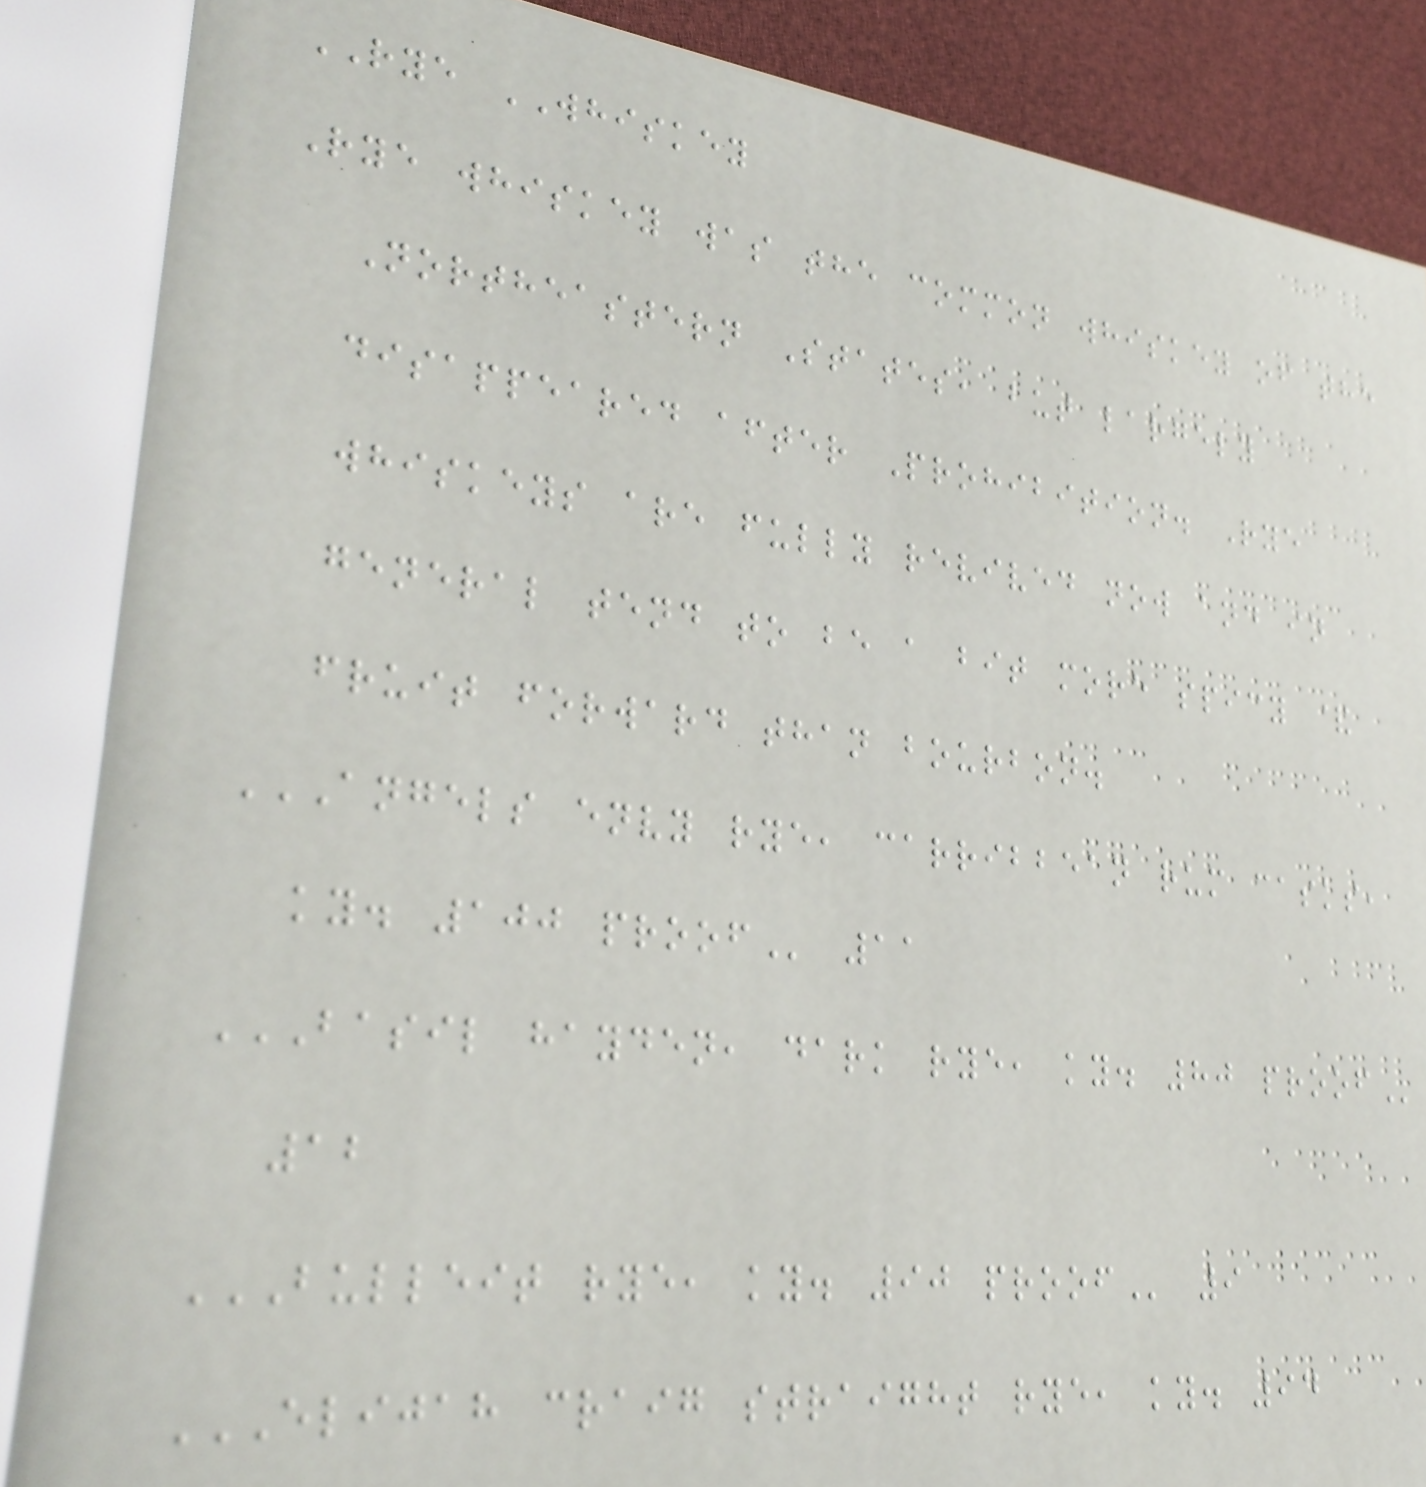RYE WHISKEY
Rye whiskey was the common whiskey of the
Northeastern States, but largely
disappeared after Prohibition. Rye
whiskeys are fully revived now and in
general tend to be a bit more spicy &
fruit forward than bourbon.
ANGELS ENVY RYE, CARRIBBEAN RUM CASKS,
KY. 100 PROOF 11
BASIL HAYDEN, DARK RYE, KY. 80 PROOF
12
BULLEIT RYE, KY. 90 PROOF 9
ELIJAH CRAIG STRAIGHT RYE, KY. 94
